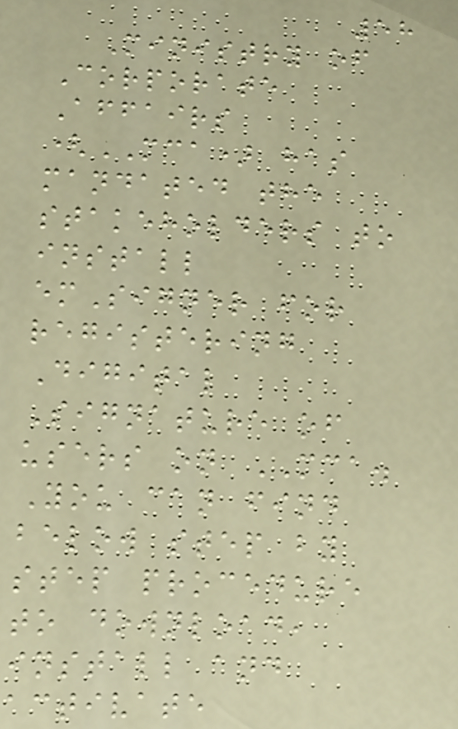58
Ministry of
Corporate
Affairs
(MCA) has
mandated the
stakeholders to
install
emSigner for
registering
Digital
Signature of
users on MCA.
You can find
below step by
step procedure
to download,
install and
activate
